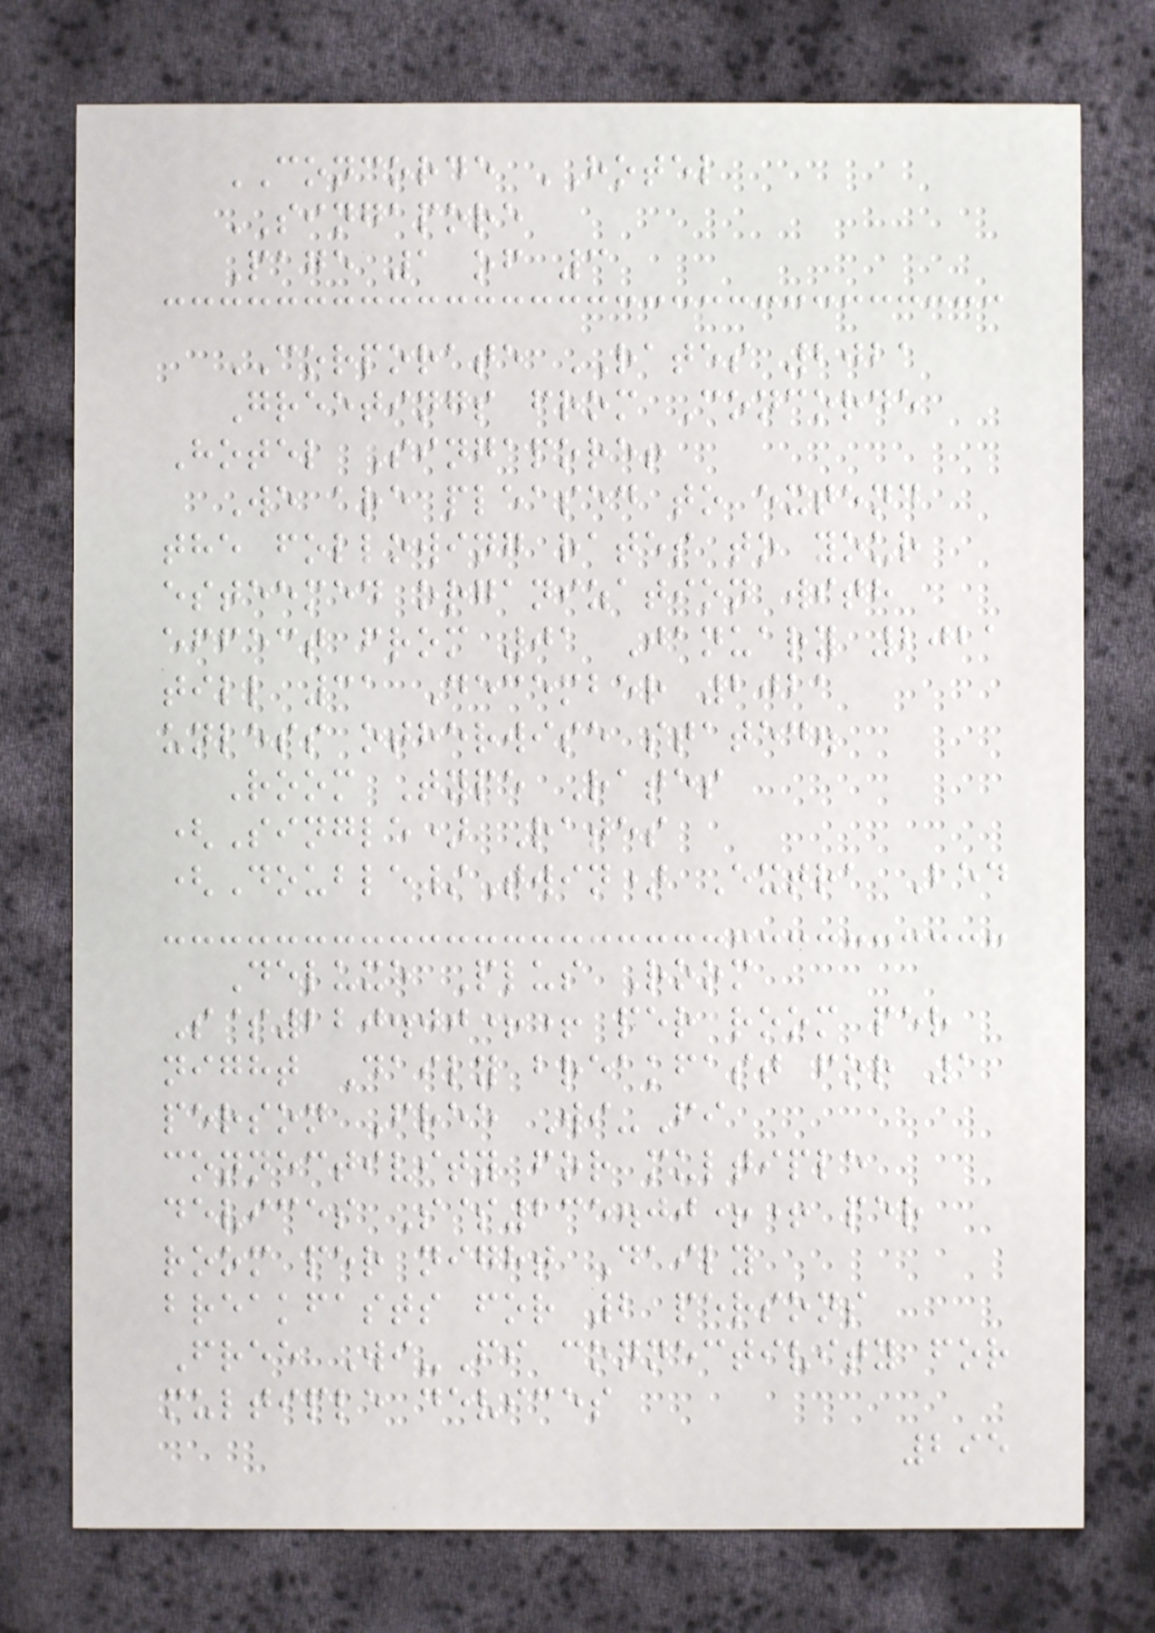CONCORDE HOTEL
SINGAPORE
Page 1 of 3
CORPORATE RATES 2021
Greetings from Concorde
Hotel Singapore!
We are pleased to extend
the following rates to your
esteemed organization with
effect from 01 January 2021
till 31 December 2021
unless otherwise stated.
Room Type Rates
(Single) Rates
(Double/Twin) Extra Bed
Deluxe Plus Room
S$220.00++ per room per
night Daily breakfast for 1
person Free Wi-Fi
connectivity for multiple
devices S$235.00++ per
room per night Daily
breakfasts for 2 persons
Free Wi-Fi connectivity for
multiple devices
295
